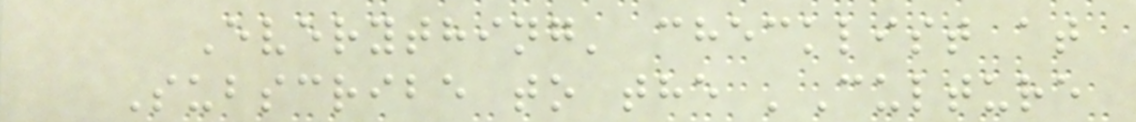Everything' checklist at
Subscribe to the 'Culture
